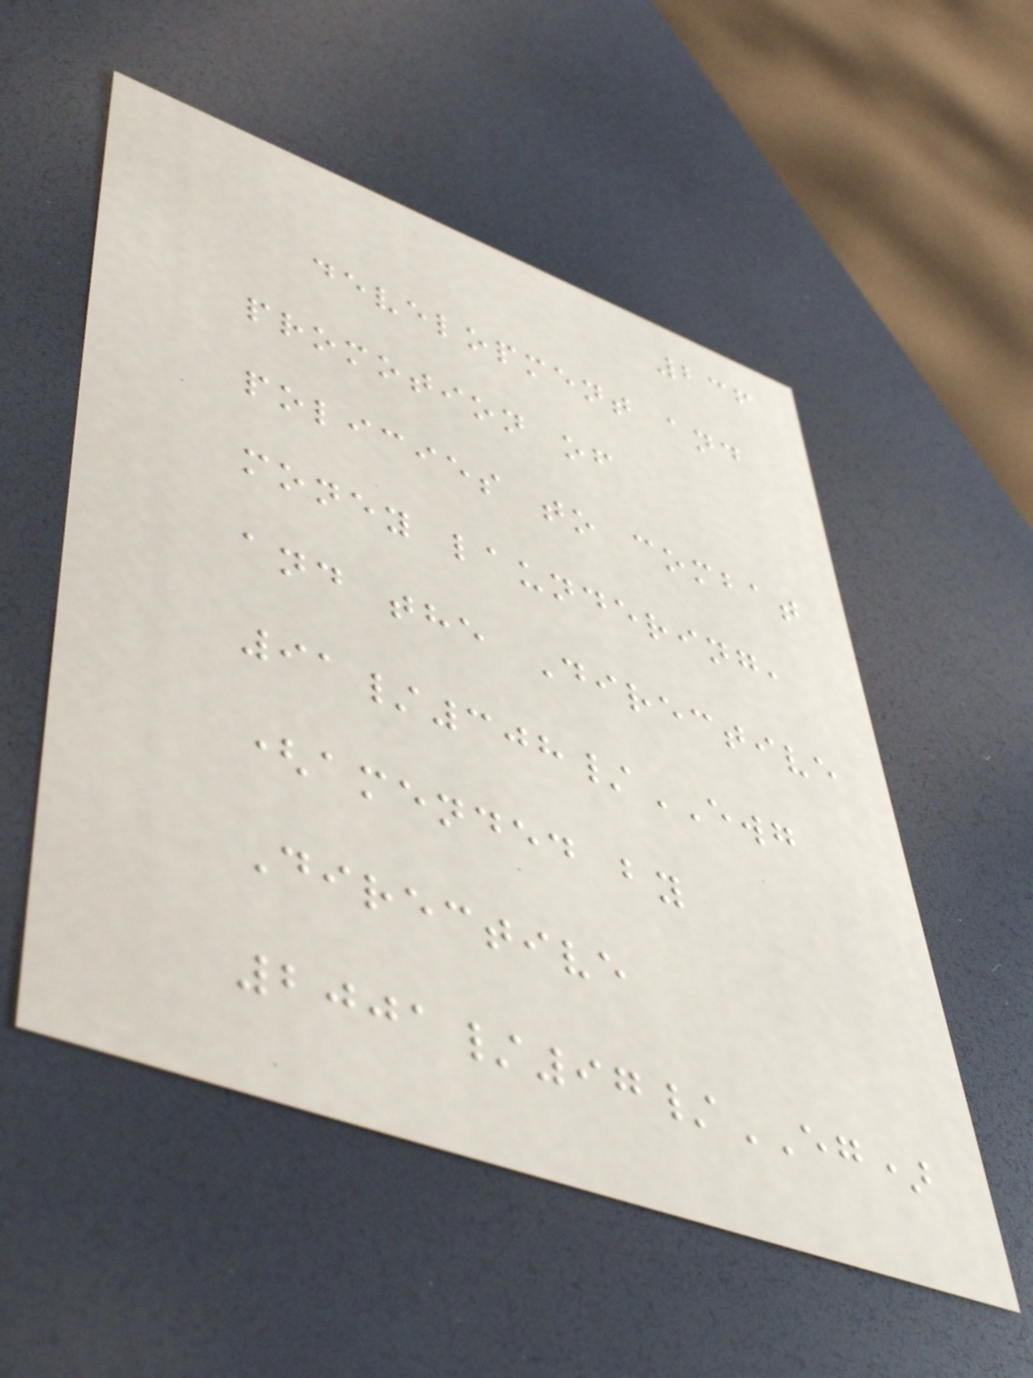236
development and
promotion of
policies to combat
money laundering,
and the Directive
91/308/EWG
(amended by
Directive
2001/97/EG)
